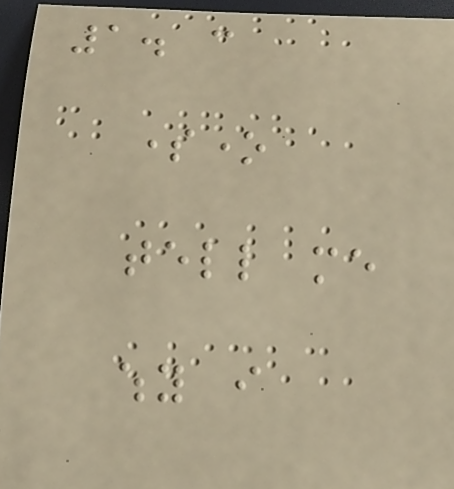1. can
someone
tell me
why i
